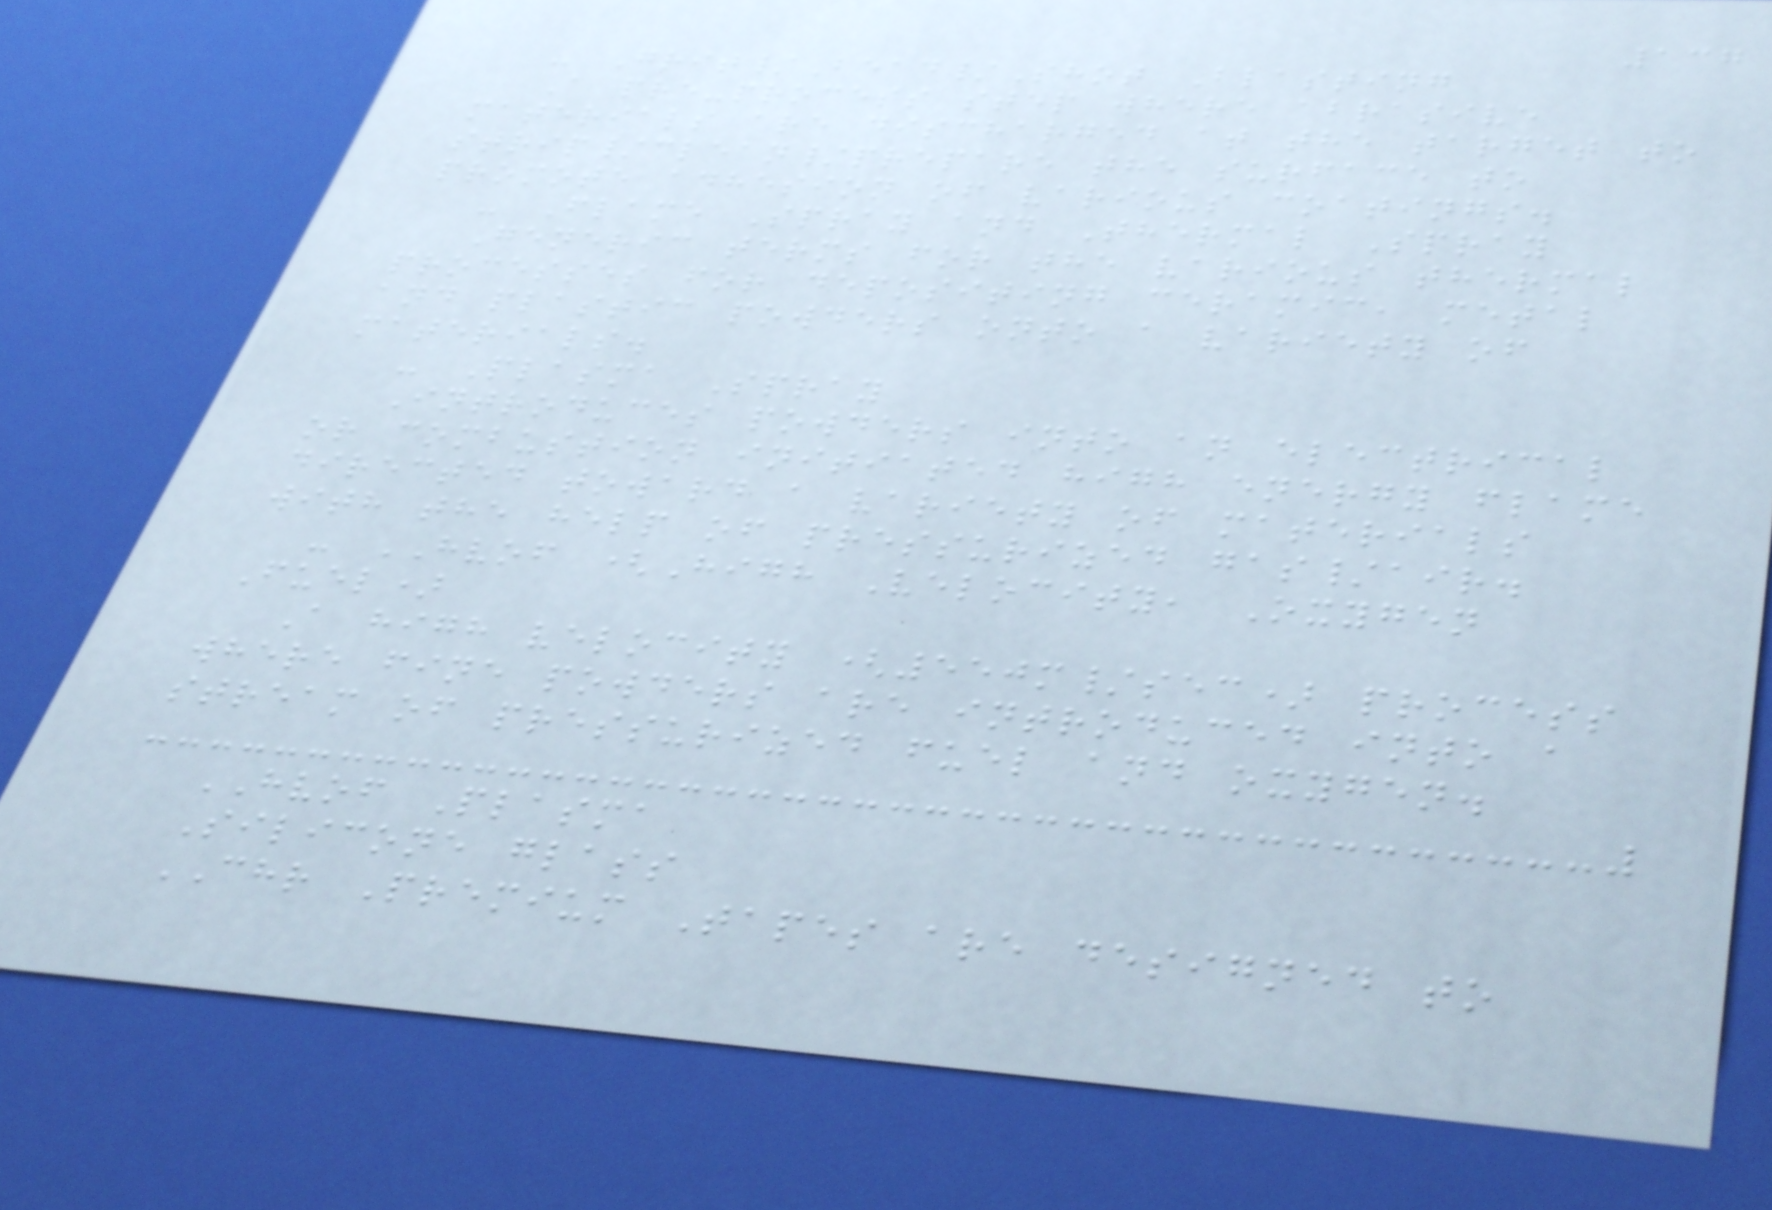137
- Grit/Bead/Shot Blasting
A pre-process step where abrasive
materials are discharged at the target to
strip/clean/prepare the surface to
promote adhesion of various coatings.
- Flame Spray and Thermal Spray
Generic terms for the various thermal
processes for depositing ceramic, metal
and plastic powders onto a variety of
materials.
- Plasma Spray
Introduces powders into an electrical
or combustion initiated high energy flame
directed toward a variety of materials
with the help of pressurized gas/air.
- HVOF (High Velocity, Oxygen
Fuel)
A high velocity (550m/sec) process
where fine powders are introduced into a
stream of pressurized fuel and oxygen.
HVOF Plasma
Silicone glass
CHR Premium Tapes are designed to
